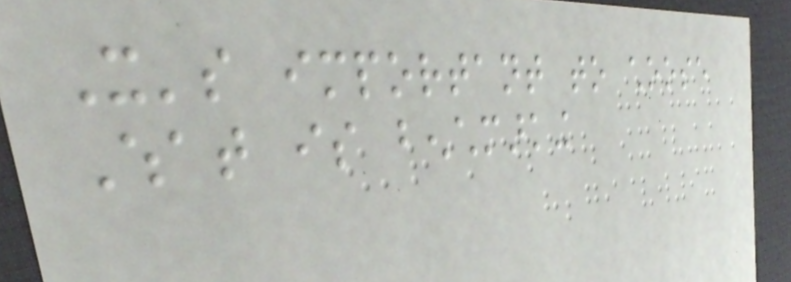It's important to choose
What is benchmarking
